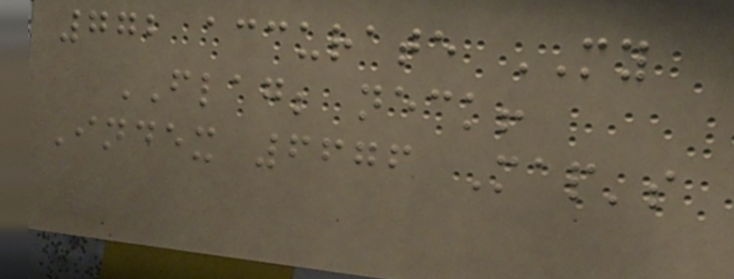772 accurate MY
FLAG; neck!
Index 6676 Map's
